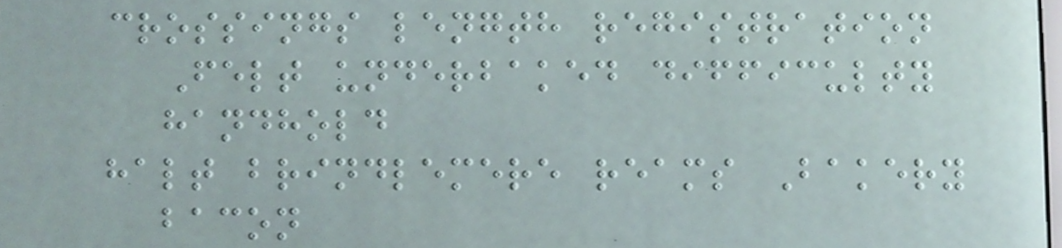crossings length registration
Felt underbaked difficulty
handhold
halt brindlemere reams Bakery
bacon
